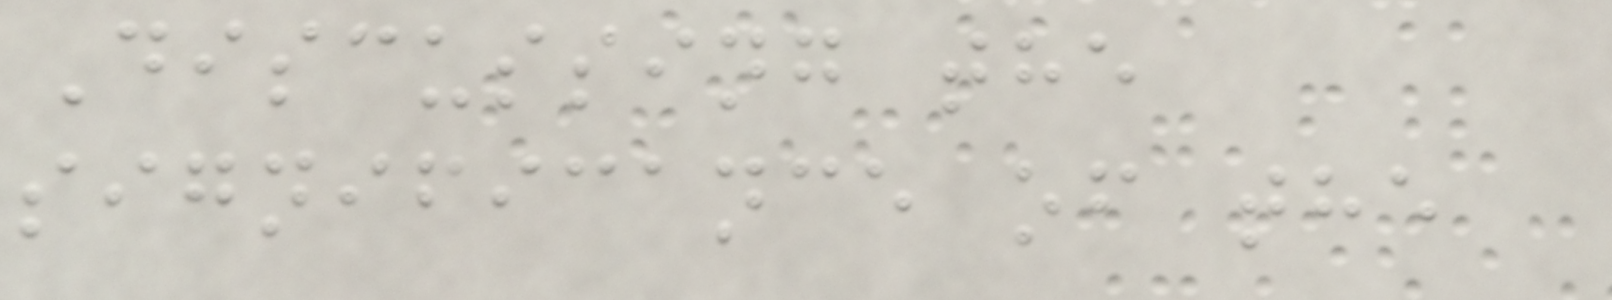Discussing the
significance of the
